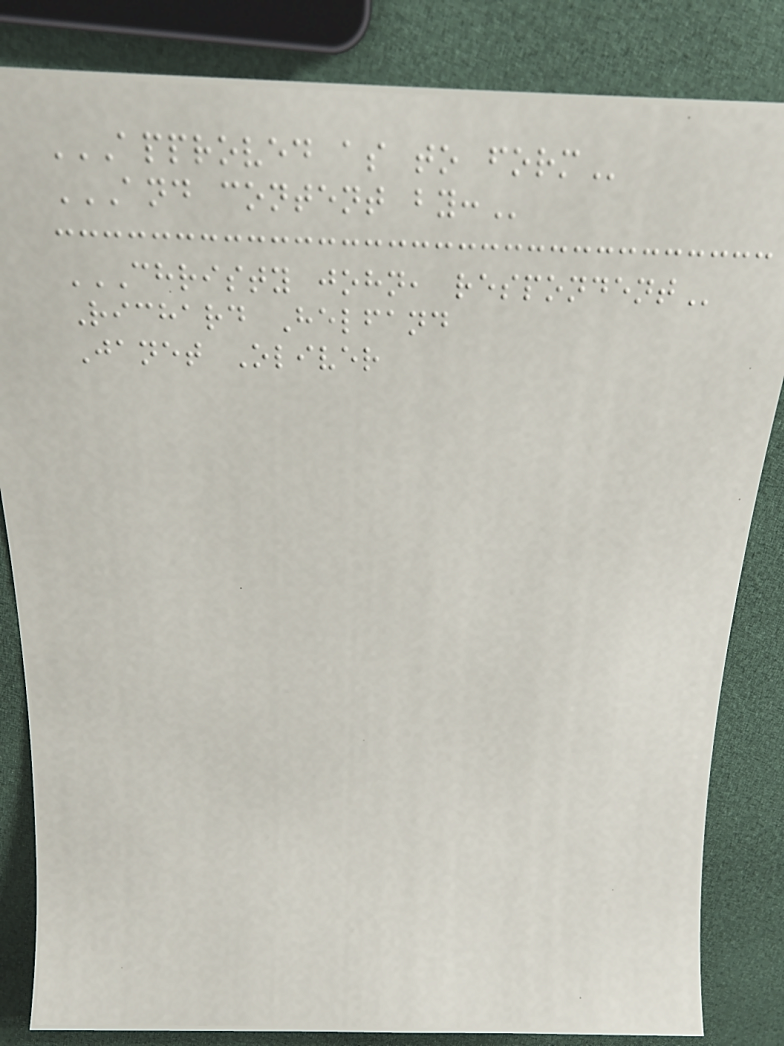APPROVED AS TO FORM
AND CONTENT BY:
CHRISTY JOHN, RESPONDENT
Richard Helfand
Janet Oliver
